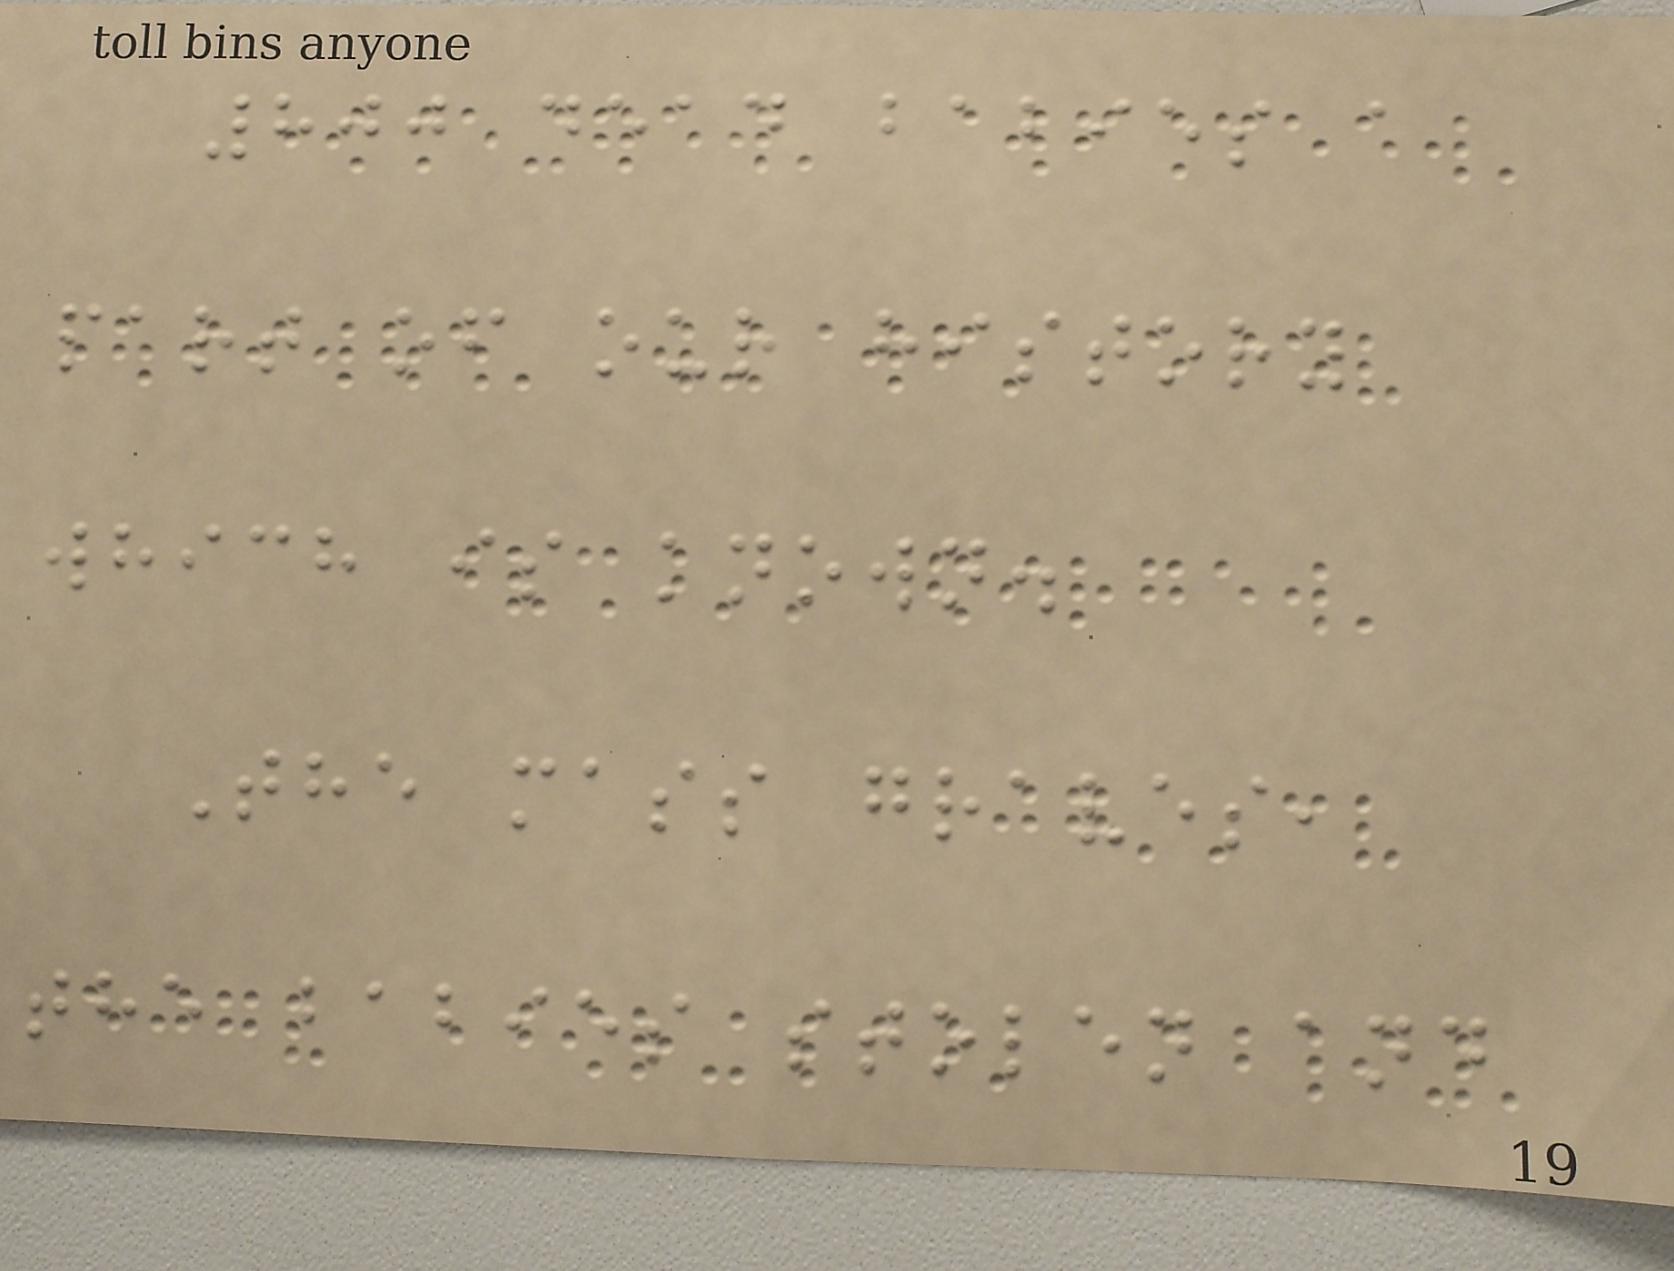800 dead babies a
part of our history
which is known.
The mass graves,
the babies stolen and
